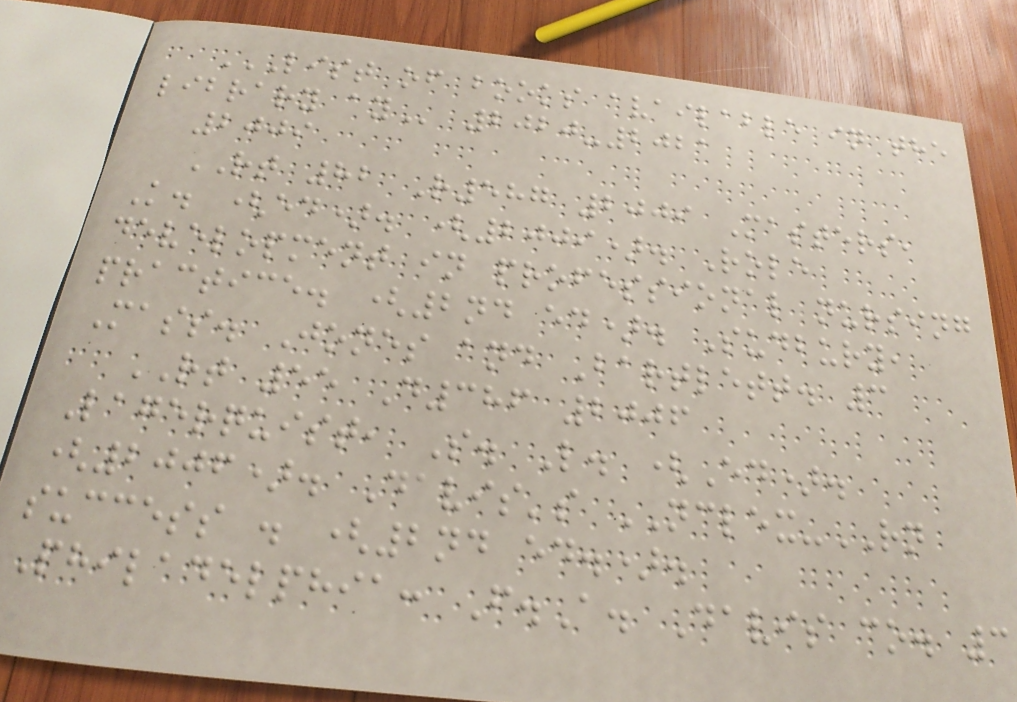LIST OF BOOKS AVAILABLE IN THE
LIBRARY AY 2020-2021
2009
RT 82 R587 2009 Masters,
K. (ed). (2009). Role
development in professional nursing
practice. (2nd ed). Sudbury,
Mass. Jones and Bartlett. 3
RT 55 D386 2006
Lagerquist, S. L. (Ed).
(2006). Davis's NCLEX-RN
success . (2nd ed.).
Philadelphia: F.A. Davis co. 3
